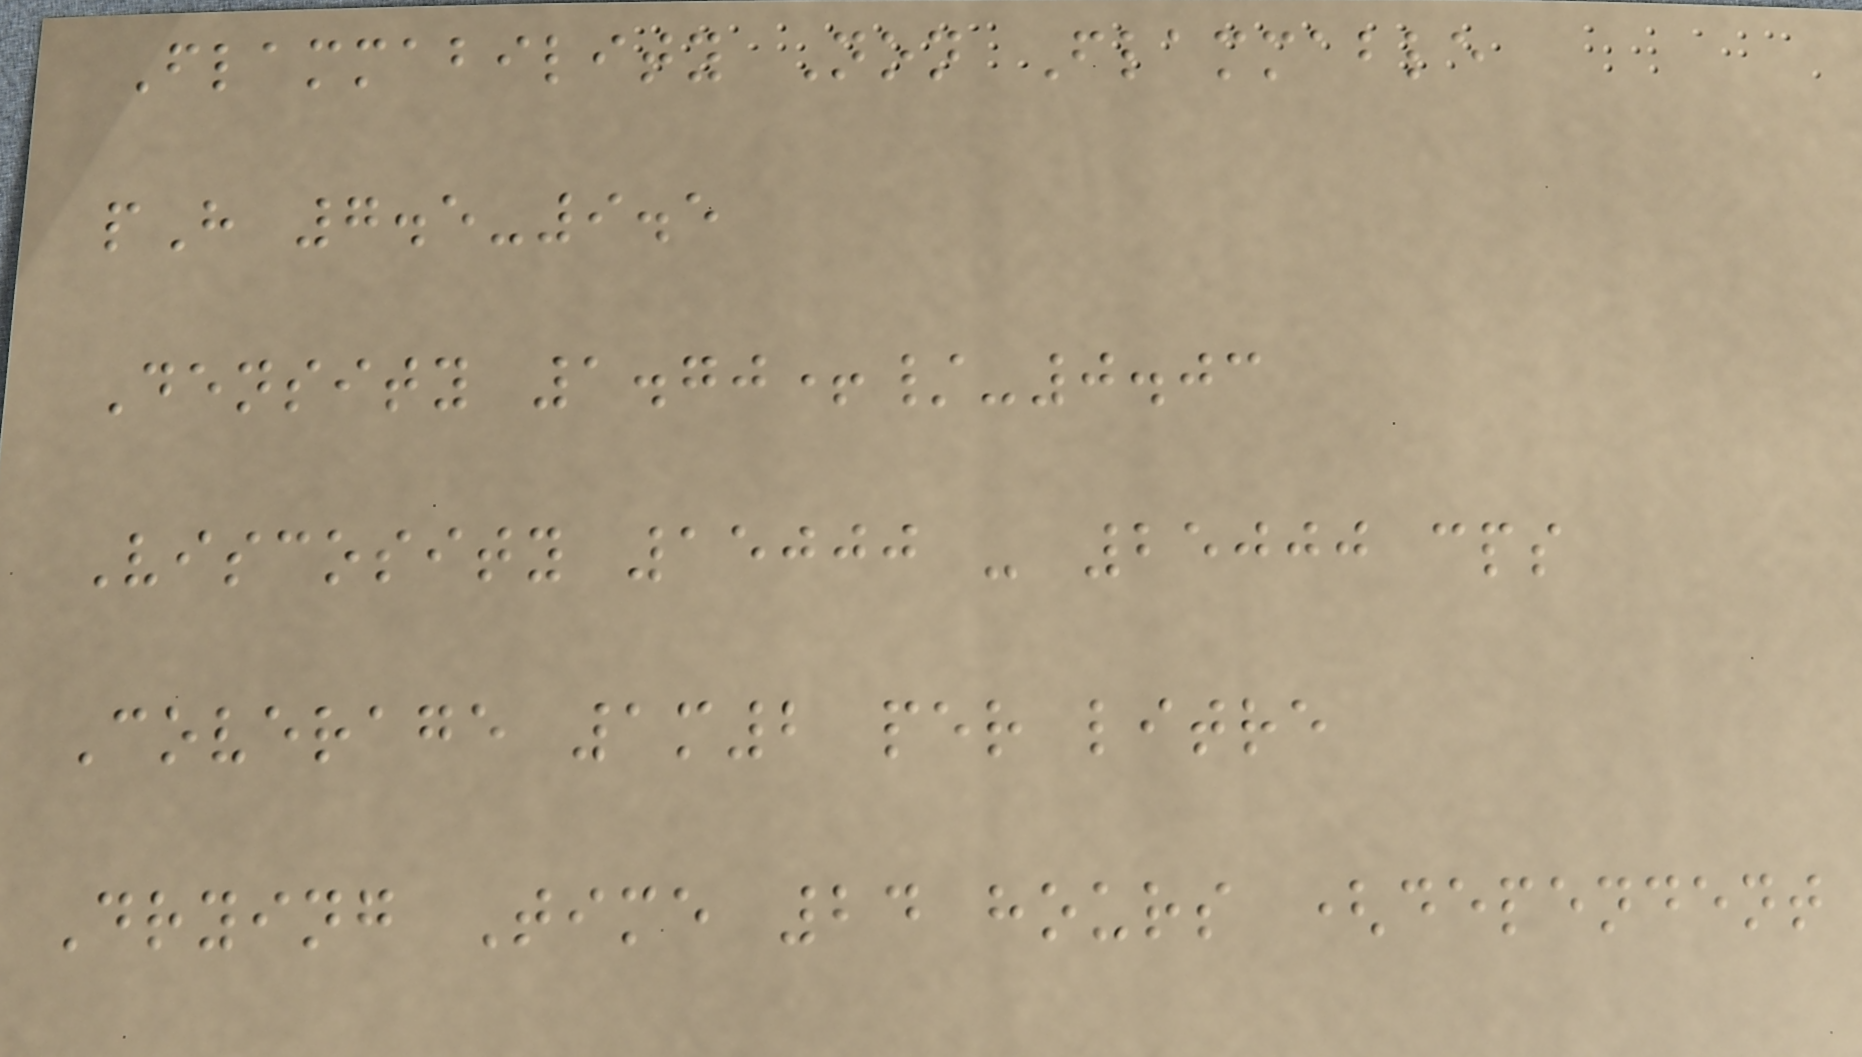Flammability Non Flammable
pH 7.5-9.5
Density 1.70+/-0.03
Viscosity 15000 - 25000 cps
Coverage 1m2 per litre
Drying Time 24 hours (dependent
